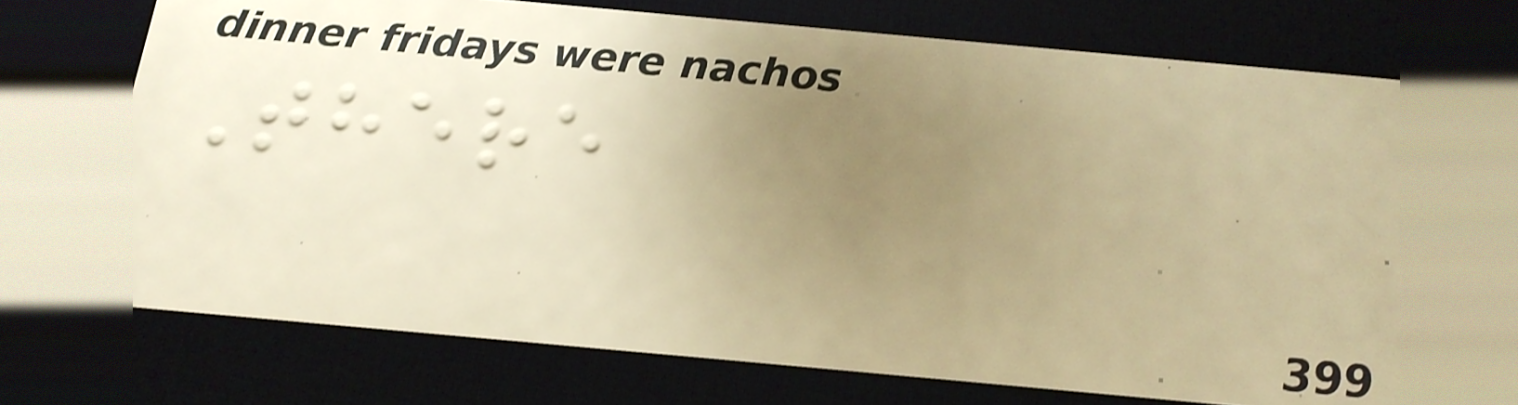There
